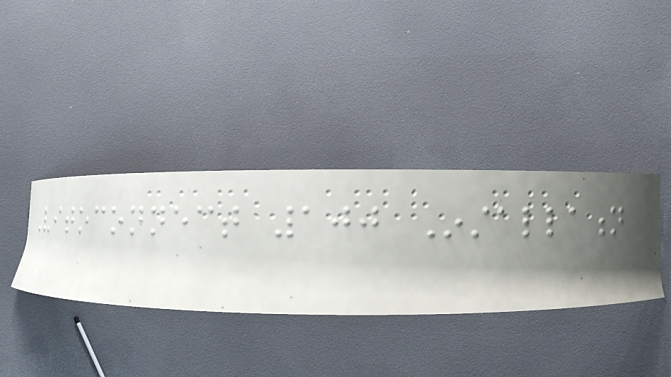Vitoconnect 100 Installation
